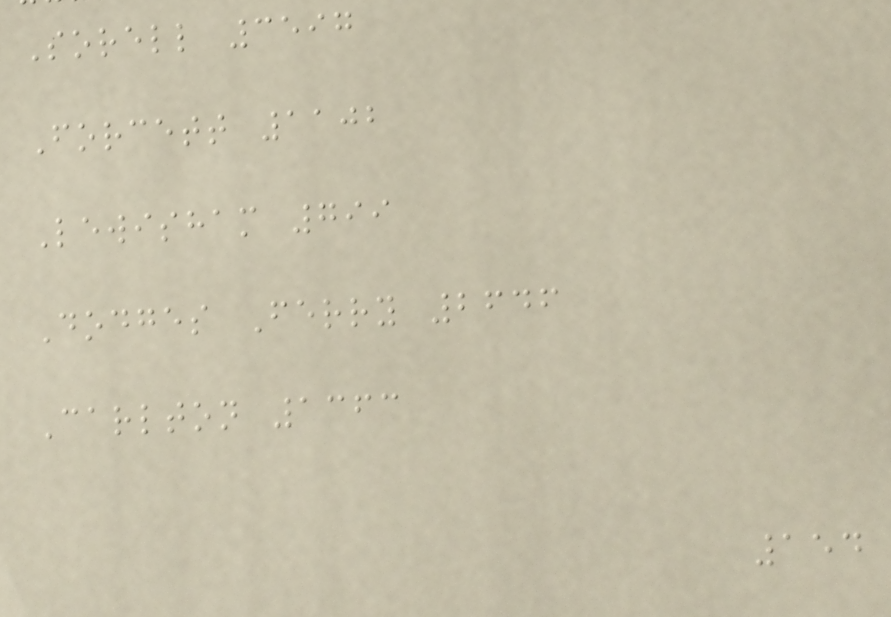Sorell 3597
Forcett 1102
Lewisham 799
Dodges Ferry 2646
Carlton 1363
154
